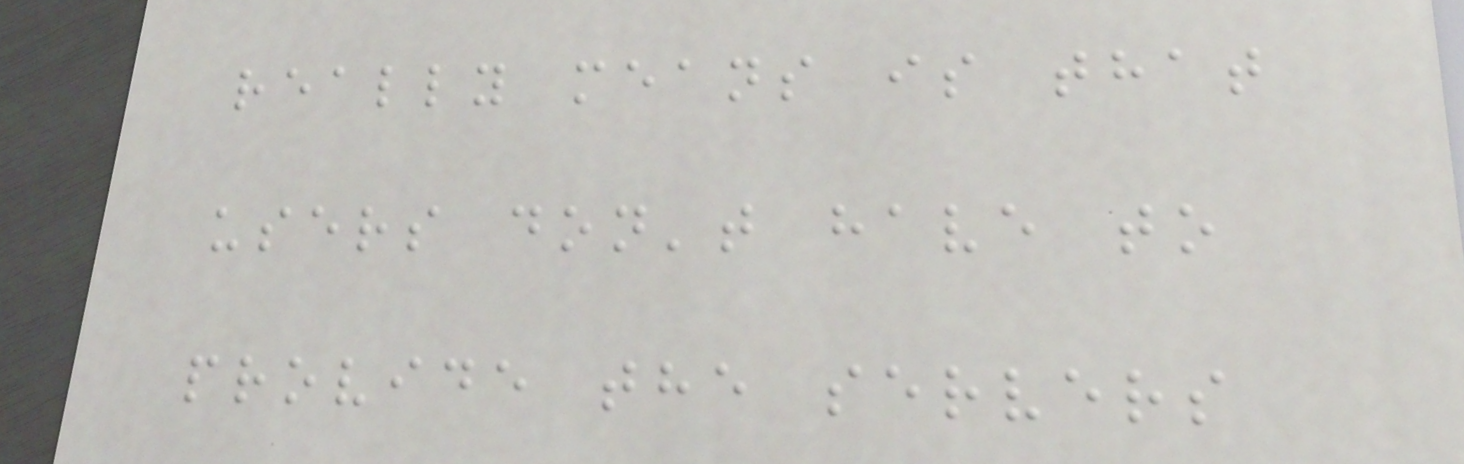really means is that
users don't have to
provide the servers
